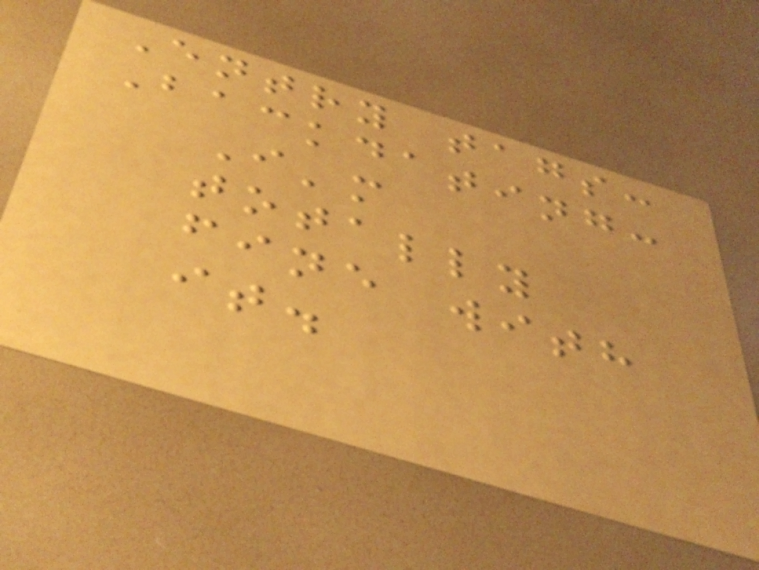Entry tags:
Backdating:
I'm
totally
fine with
it.
